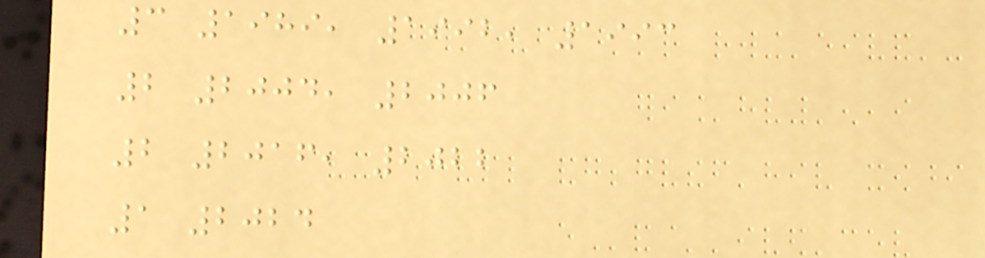3 1989, 1992, 1993
2 2004, 2006
2 2016, 2022
1 2024
